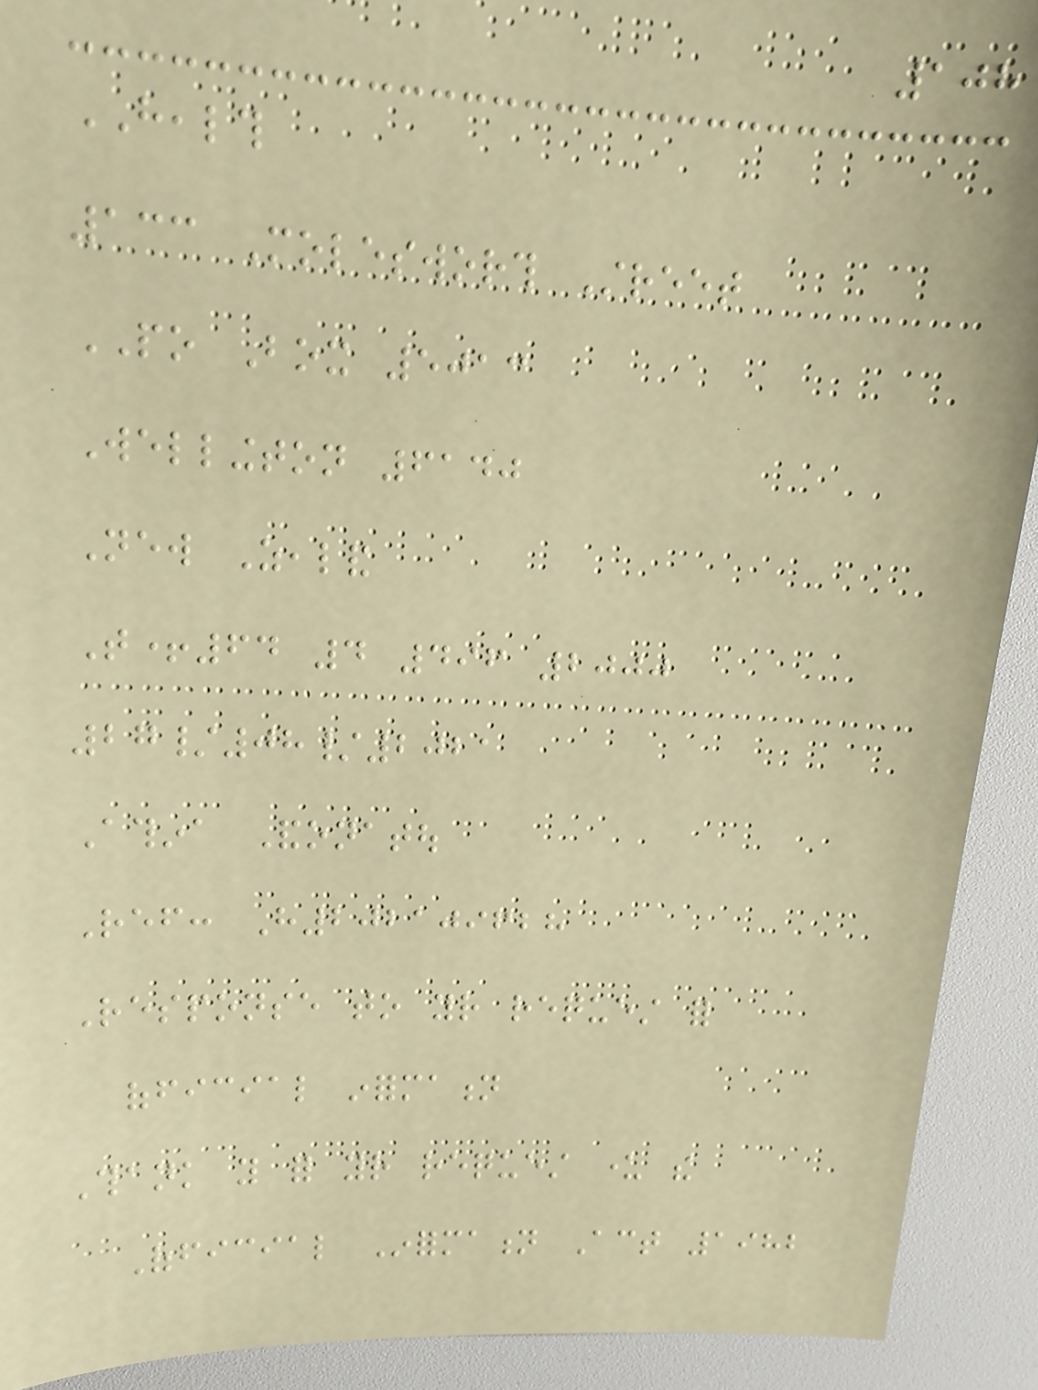108
HEALTH
133 Molesworth Street
PO Box 5013
Wellington 6140
New Zealand
T+64 4 496 2000
27/08/2021
Athina Andonatou
Ref: H202109628
Response to your request for
official information
Thank you for your request under the
Official Information Act 1982
